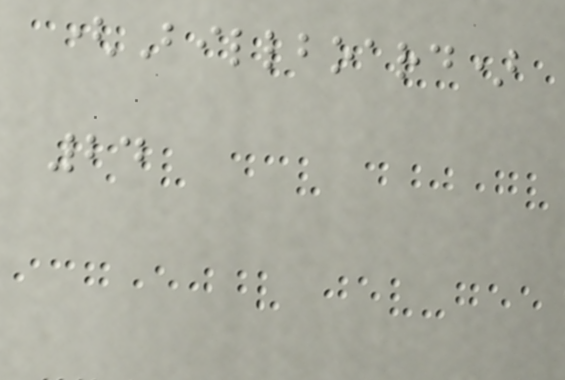(Billboard)
24
